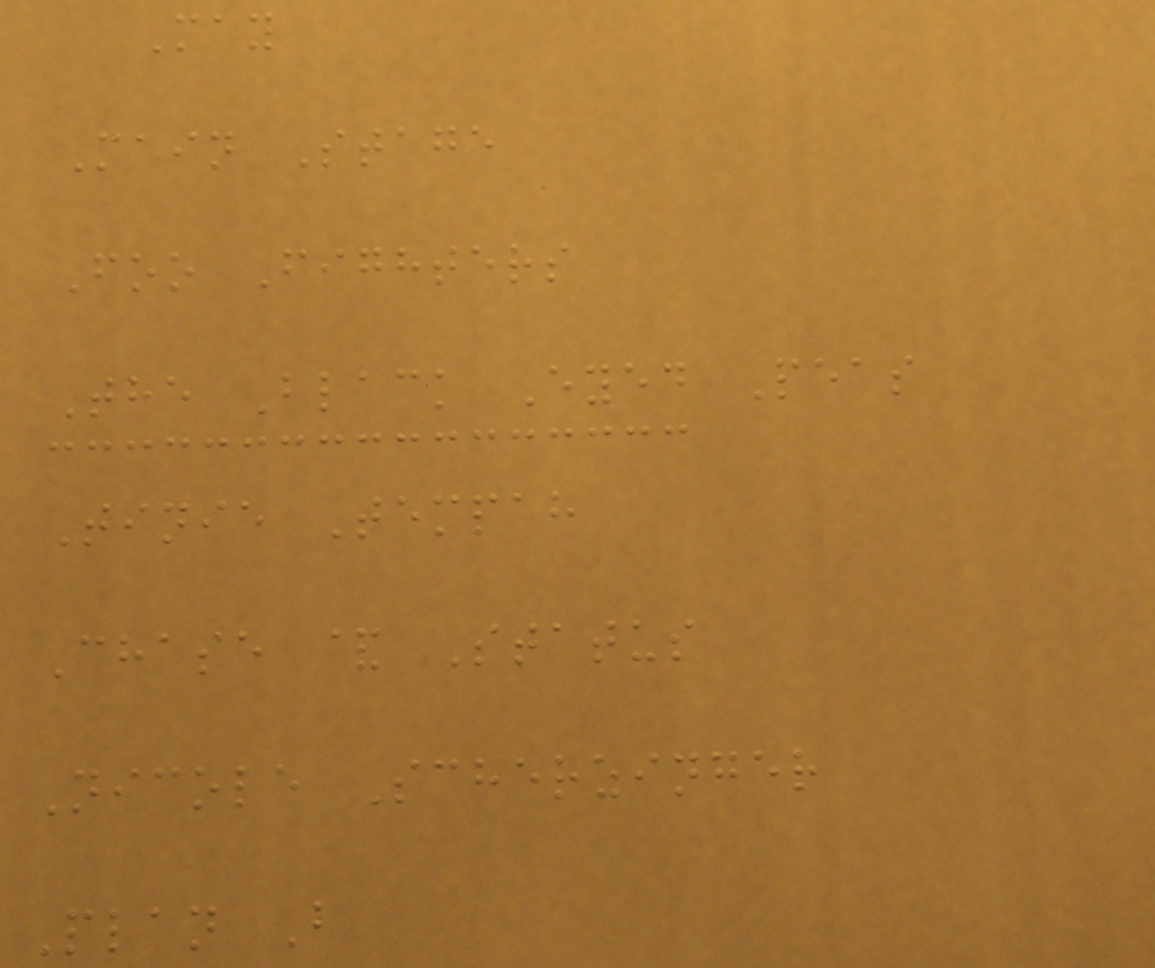May
Main Stage
Foo Fighters
The Black Eyed Peas
Tinie Tempah
Chase & Status
Nicole Scherzinger
Plan B
